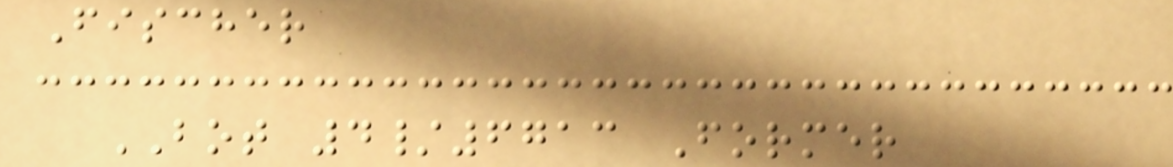Fischer
BOT 4/6713 Former
